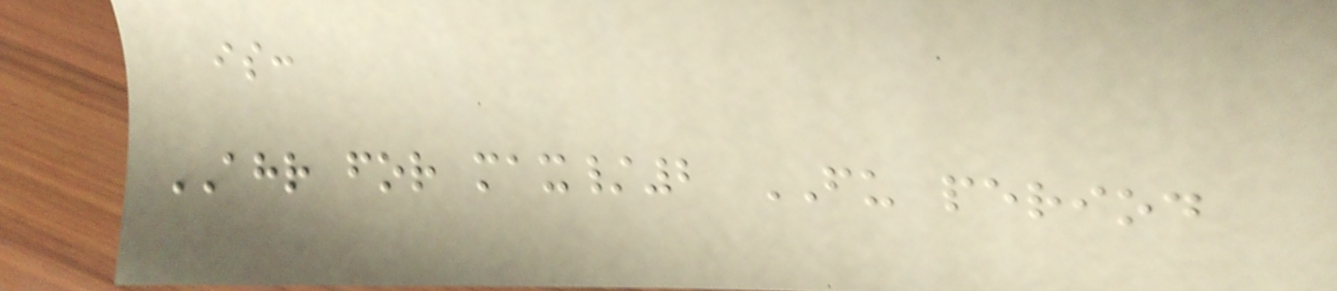is:
AHR for max/2 FU period
